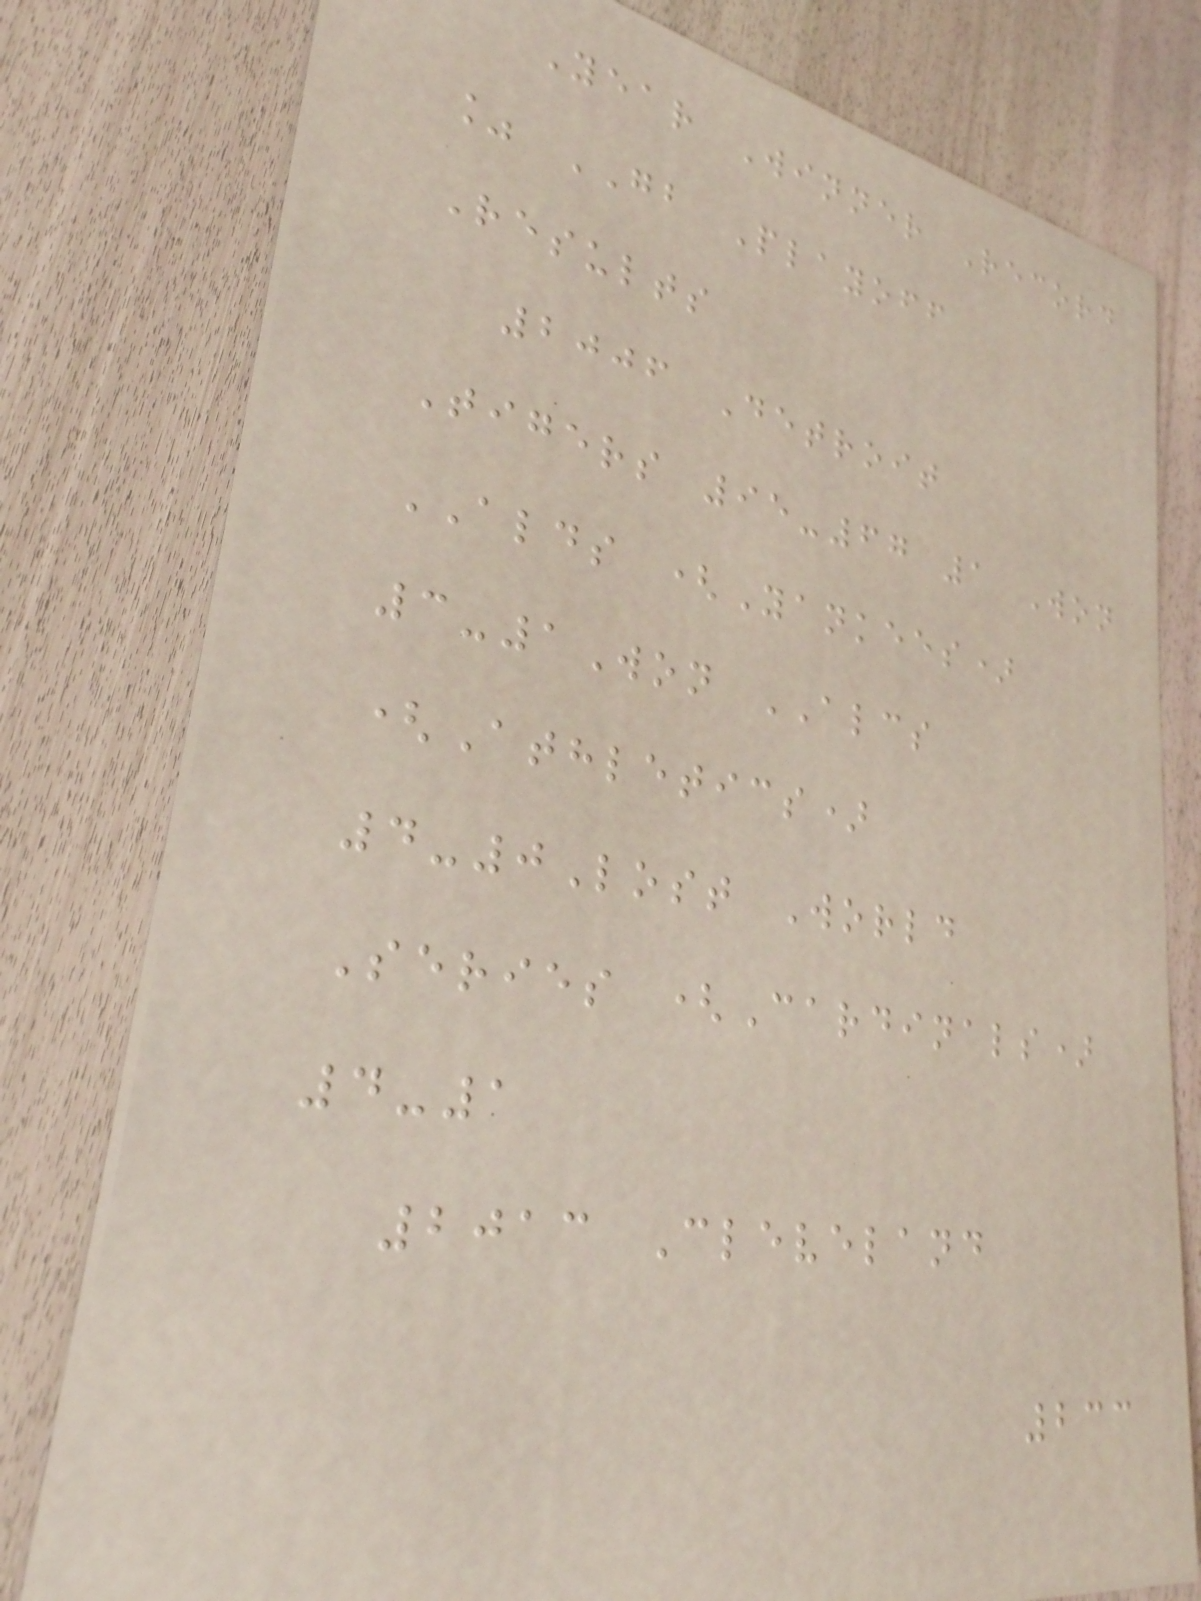Year Winner Record
% GB Playoff
Results
2006 Detroit
Tigers 95-67 1 Won
ALDS (Yankees)
3-1Won ALCS
(Athletics)
4-0Lost World
Series (Cardinals)
4-1
2013 Cleveland
233
